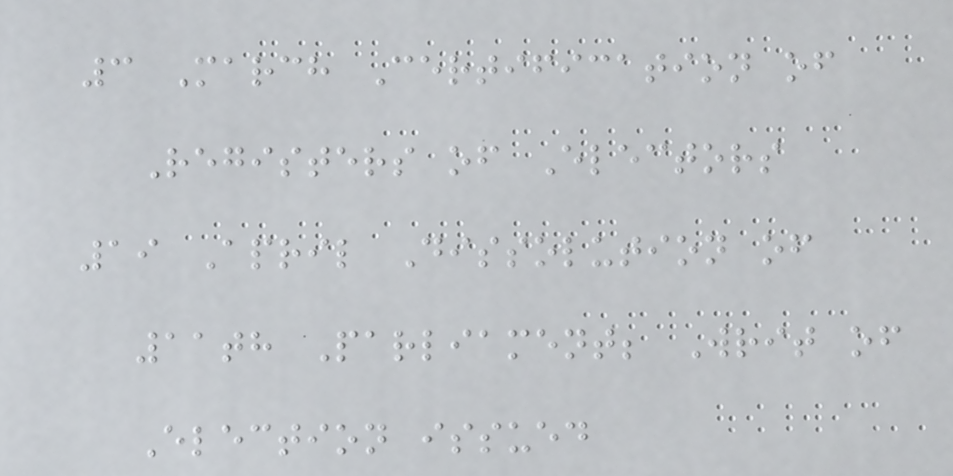3 March Certification of
Registers of Electors
19 April Dissolution of
11th Parliament; Writ of
Election issued
